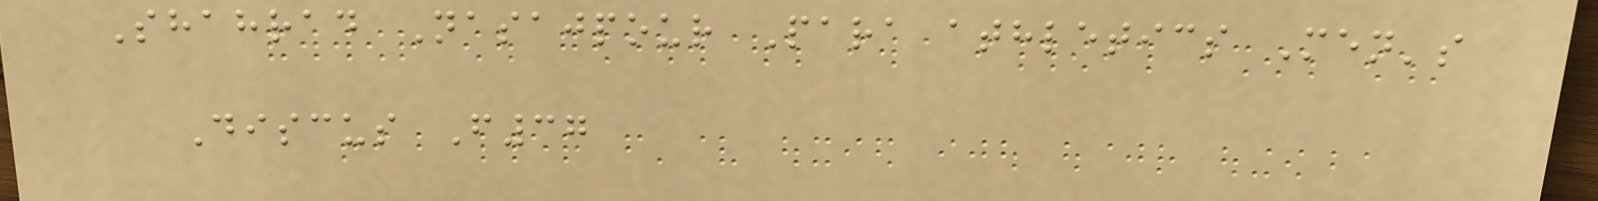Shahrad Nasajpour Para athletics Men's
Discus F37
